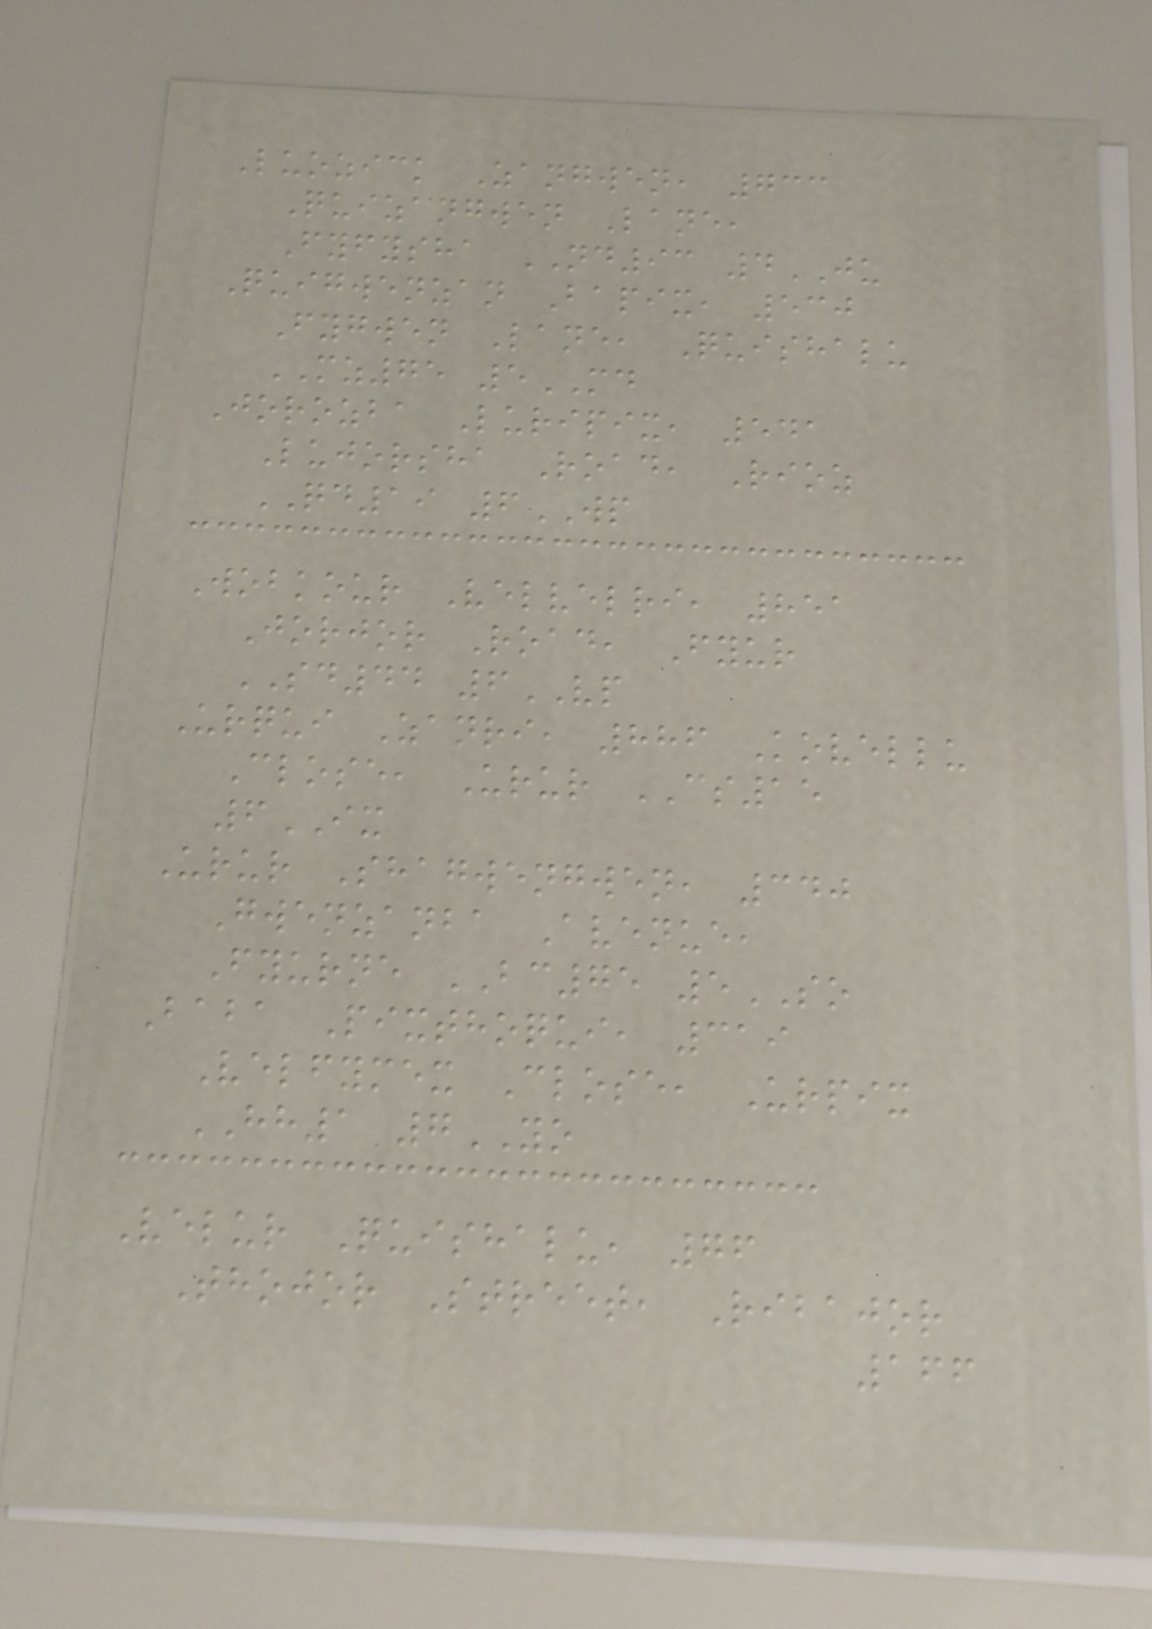Luozick Zangwen, 733
Quizangwen Lane,
Fyfysha ND93 4JU
Quigwenzan Bapix, 530
Fygwen Lane, Quishalu
MZ75 5MD
Jorozba Luripix, 541
Lujorsha Road, Rioz
QD19 6WP
Wobkour Velvelri, 851
Jorjor Road, Fyur
SD44 6VP
Urqui Zanri, 886 Kovellu
Close, Urur CS15
6IX
Urur Shagwengwen, 340
Gwenzanba Avenue,
Fyurne BC75 5SO
Baba Pixthoqui, 319
Velfymex Close, Urpix
HH1 7YO
Velur Quishalu, 76
Thojor Street, Ribajor
166
